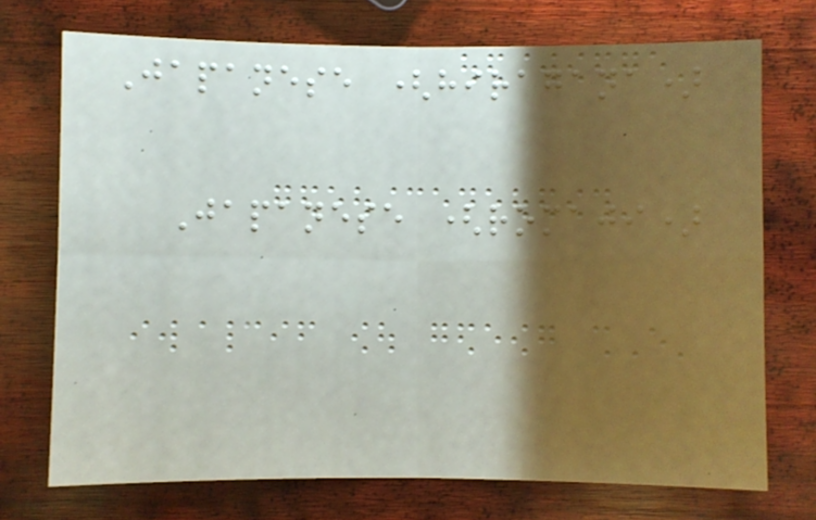Japanese (hiragana)
Japanese (romaji)
